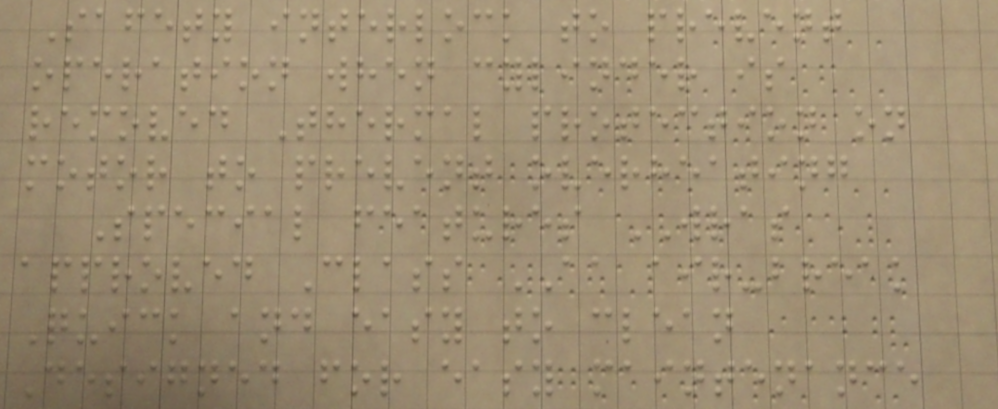Safety interlock to prevent
operation when cylinder is
removed Thermal protection on
motor to prevent overheating
Special features WRAS
approved Class AA air-break
Quick and easy to clean
Designed for easy maintenance
